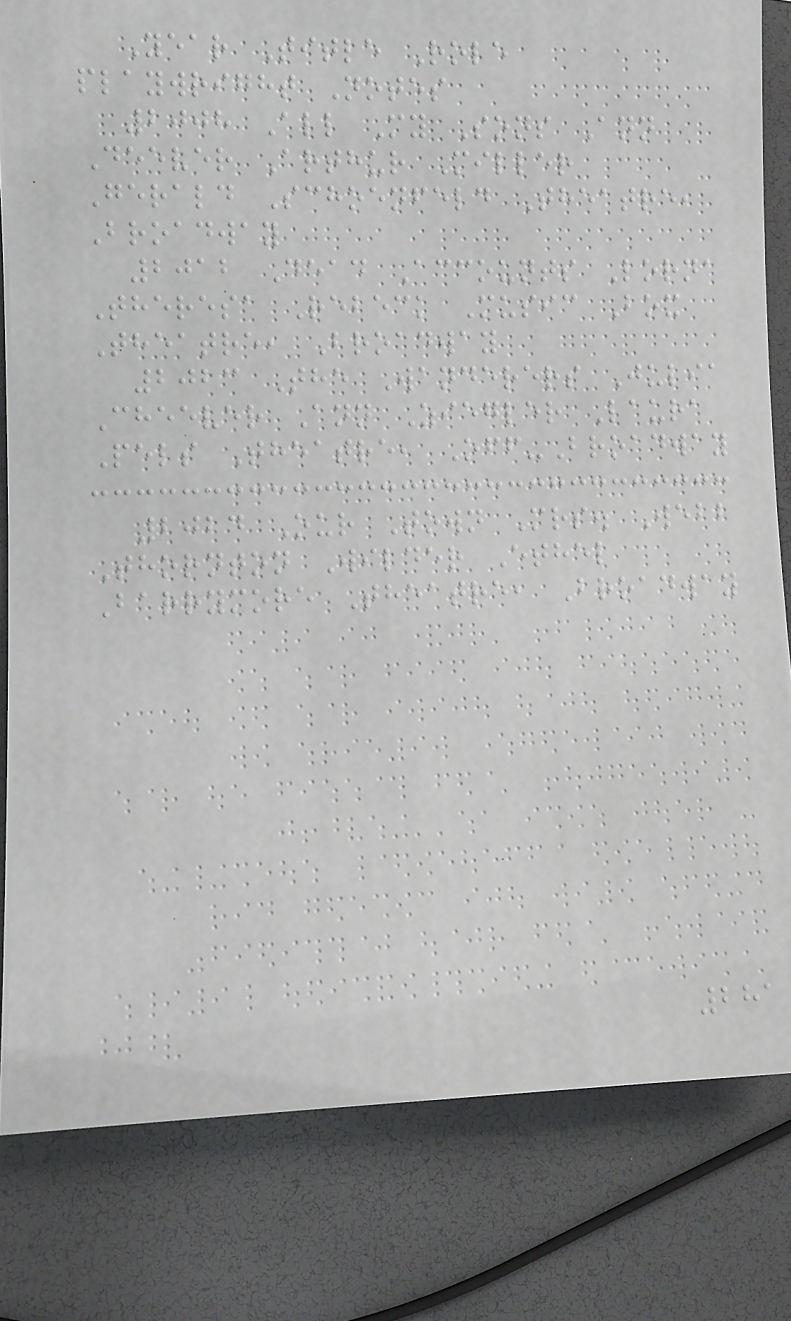Year Title Role
playwright Notes
2008 All My Sons Ann
Deever Arthur Miller
Gerald Schoenfeld Theatre,
Broadway
2012 Dead Accounts Lorna
Theresa Rebeck Music Box
Theatre, Broadway
2023 The Wanderers Julia
Cheever Ann Ziegler Laura
Pels Theatre, Off-Broadway
2024 Our Town Mrs. Webb
Thornton Wilder Ethel
Barrymore Theatre, Broadway
281
